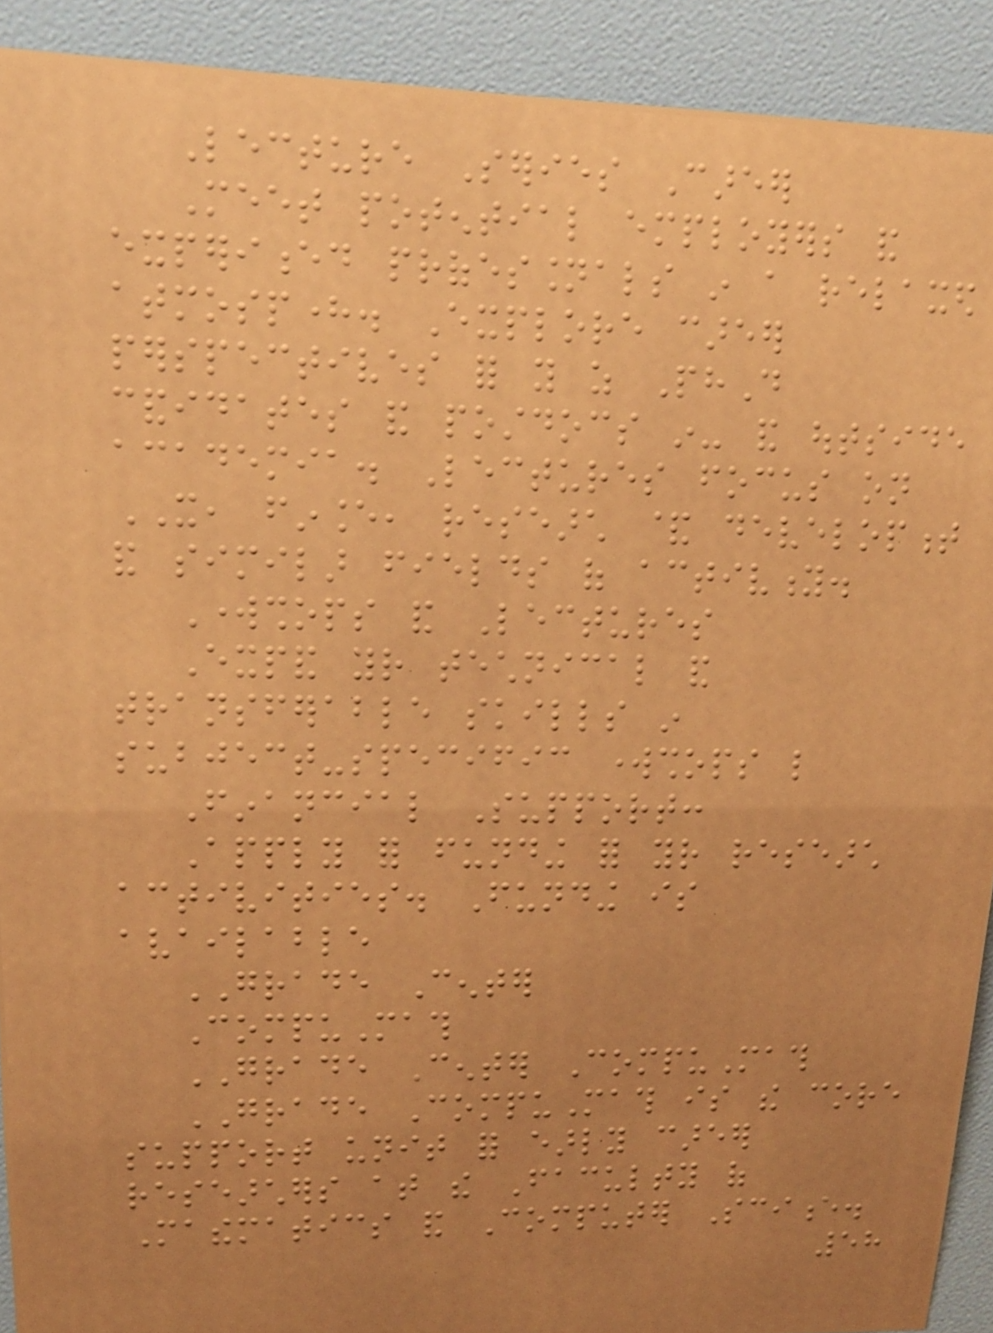Lecture Series Career
Meet potential employers and
experienced professionals in a relaxed
atmosphere. Explore career
perspectives for you as PhD
candidates and postdocs in- and outside
academia. Lectures focus on
IT, finance, research & development
and similar fields of activity.
Workshops and Lectures
Expand your technical and
transferable skills in
subject-specific workshops like
Financial Support:
Apply for funding for your research
activities. Funding is
available
GRADE Center
CompuMath
GRADE Center CompuMath
GRADE CompuMath is the core
support unit for early career
researchers at the Faculty of
Mathematics and Computer Science.
58
